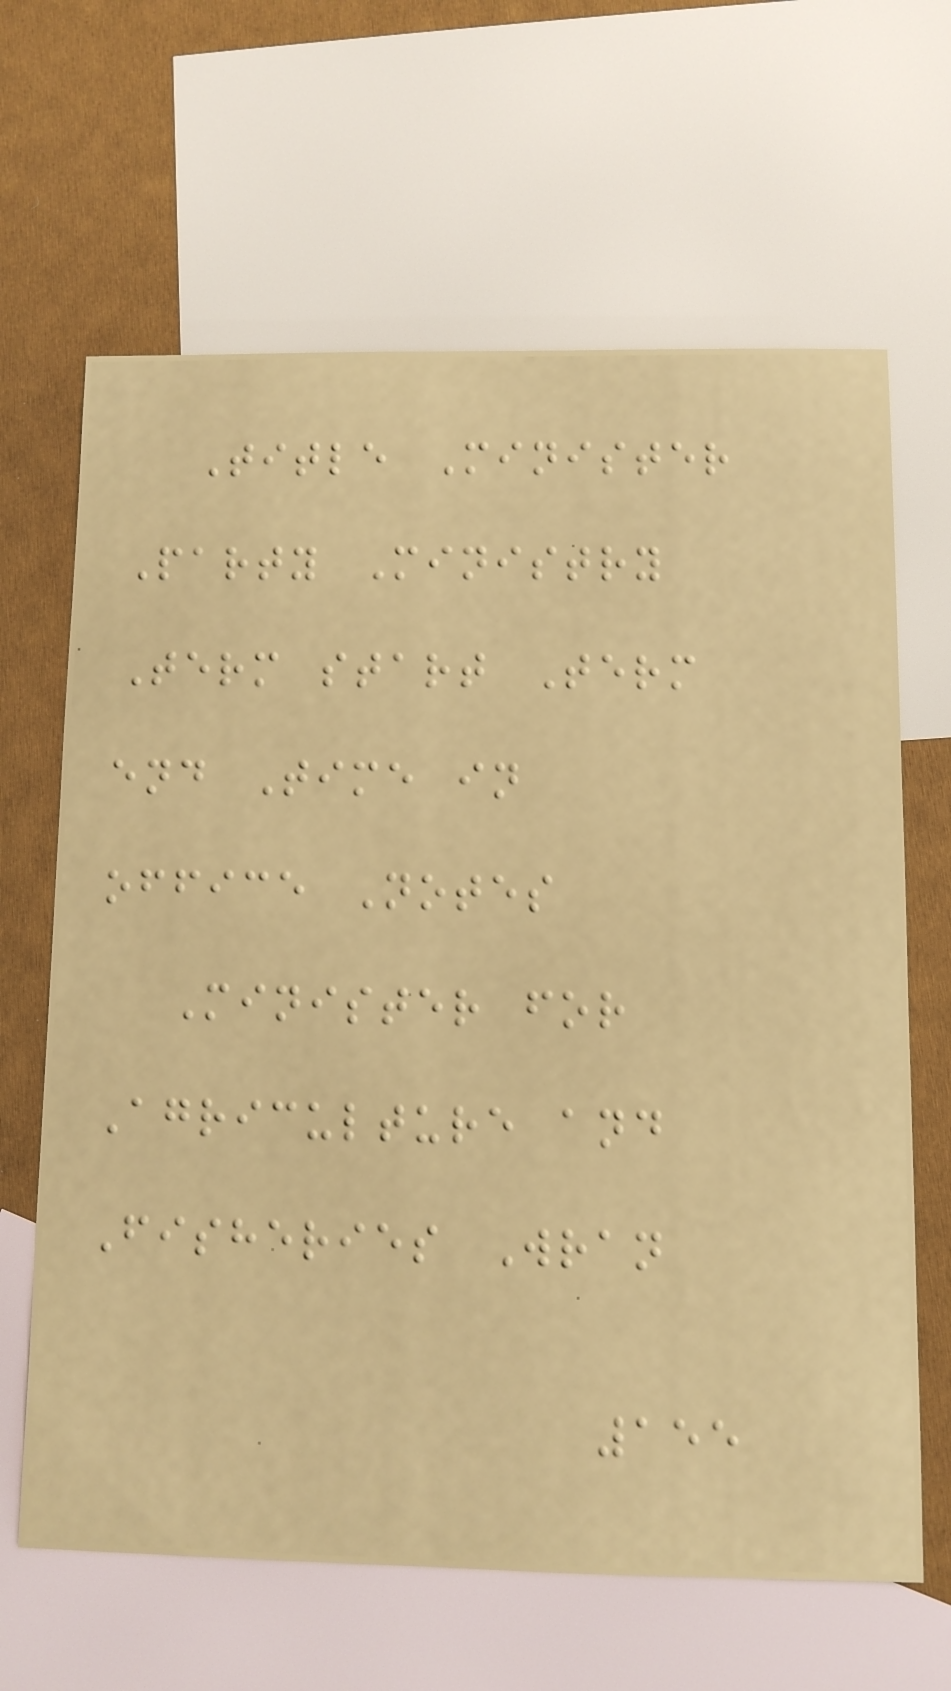Title Minister
Party Ministry
Term start Term
end Time in
office Notes
Minister for
Agriculture and
Fisheries Wran
155
